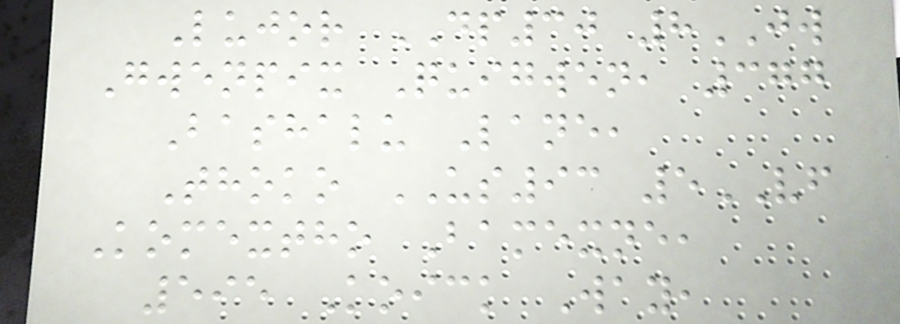Lujor DP30 8JW
Gwenpix Quigwen, 377
Bashalu Lane,
Thoko US93 5VF
Komextho Bamexne,
595 Koick Way,
